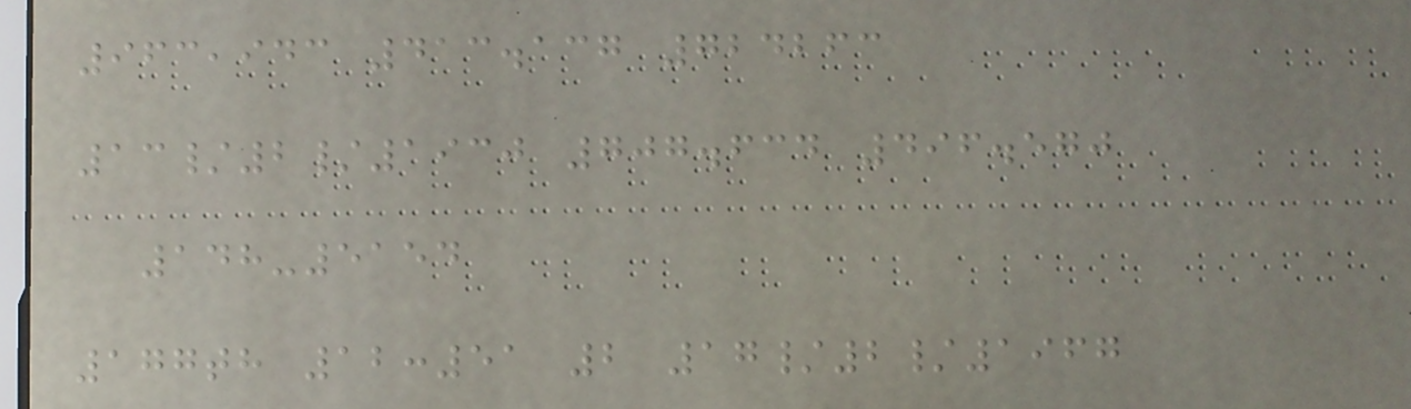963,943 413.137 724263
13/2/1930 707.634 496.570
148-5154
177th 12:51 2 17/2/1967
